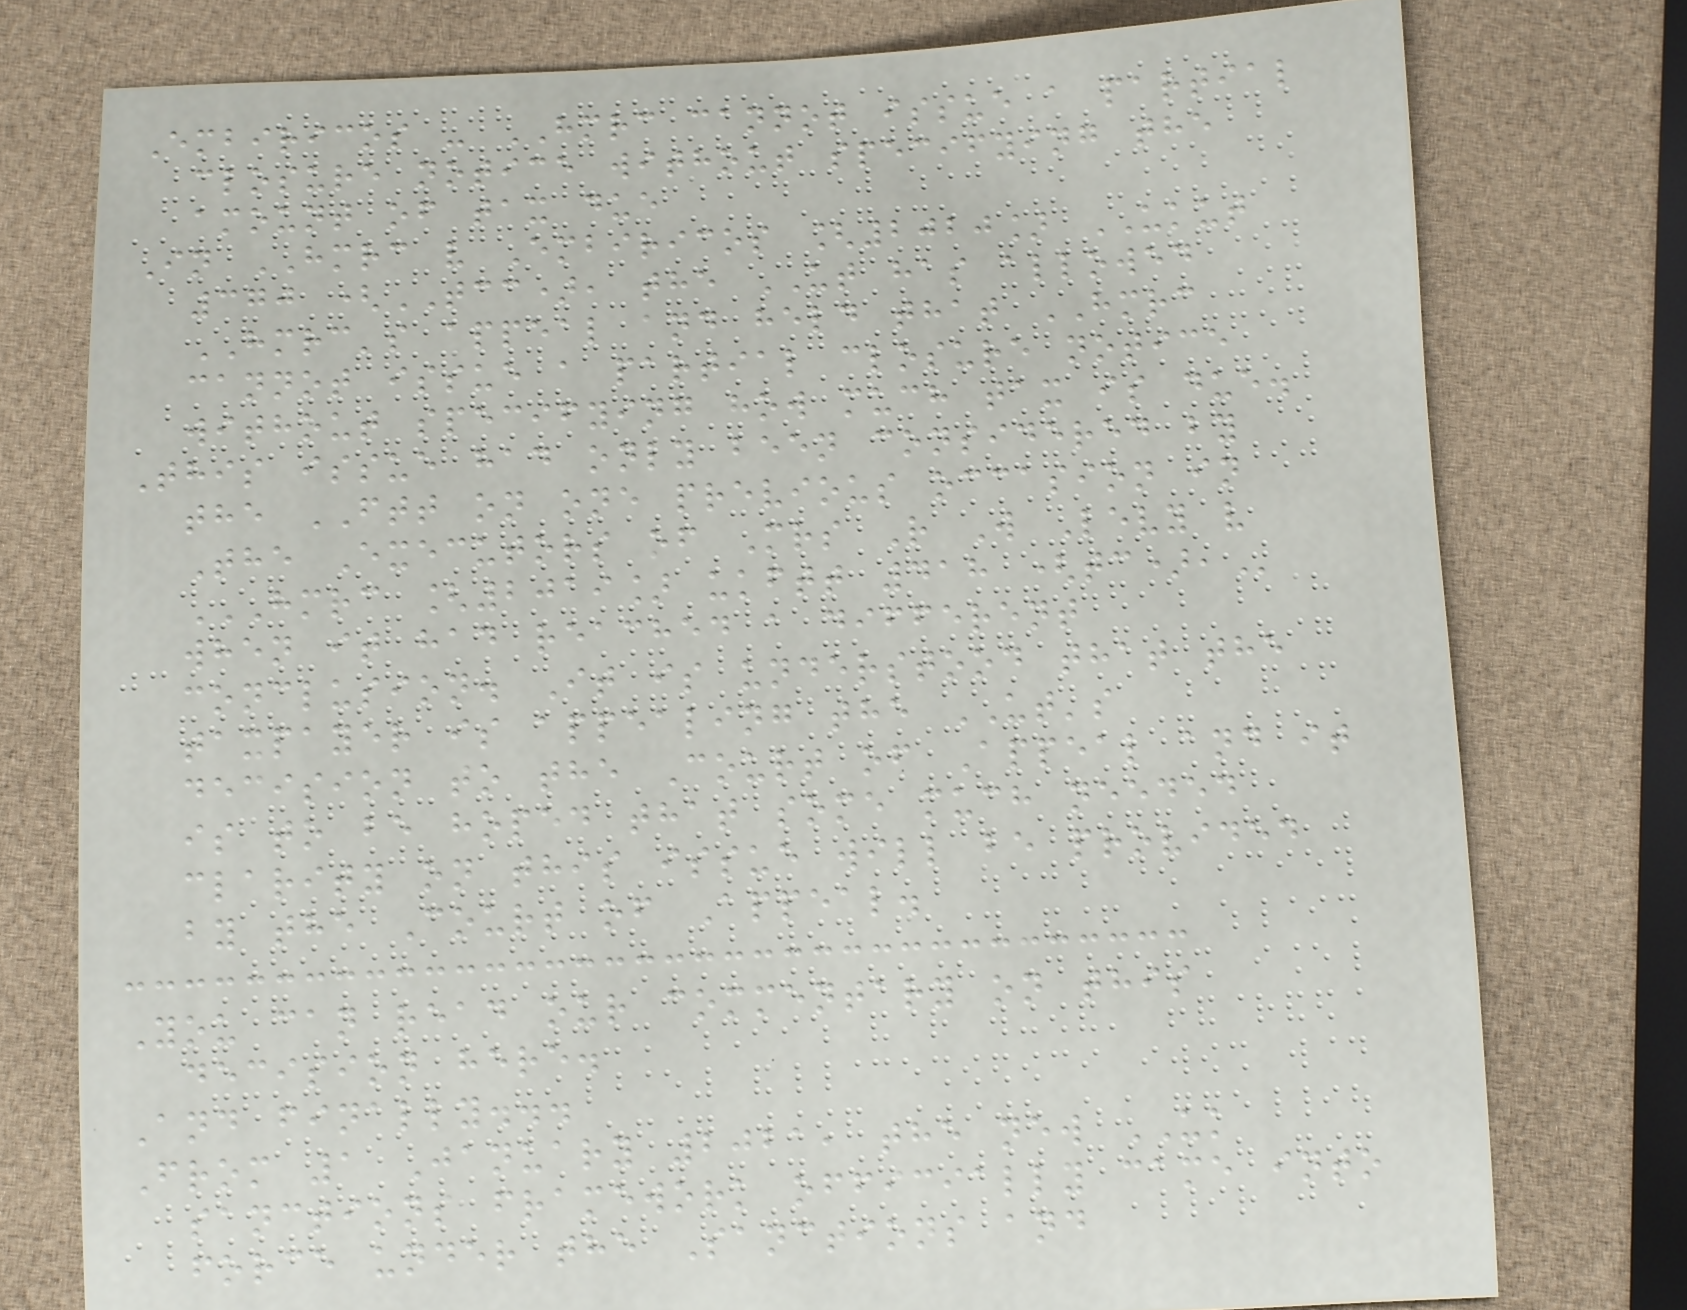Embiricos - HMRC cannot issue a partial
closure notice without specifying the
amount of tax due
In HMRC v Embiricos [2020] UKUT
370 (TCC), the UT has allowed
HMRC's appeal and held that HMRC
cannot issue a partial closure notice
without specifying how much tax is due.
This issue had only been considered by
the FTT on one previous occasion in
The Executors of Mrs R W Levy v
HMRC [2019] UKFTT 418 (TC),
when it had reached a different
conclusion. It is understood that the
taxpayer is appealing the UT's
decision to the Court of Appeal and it
is to be hoped that some much needed
clarity on this issue will be provided
by the Court of Appeal.
You can read our commentary on this
decision here.
And finally...
From 1 January 2021, the new UK
sanctions framework officially came into
force under the Sanctions and
